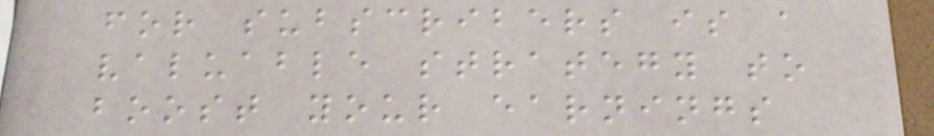for subscribers is a
valuable strategy to
boost your earnings
